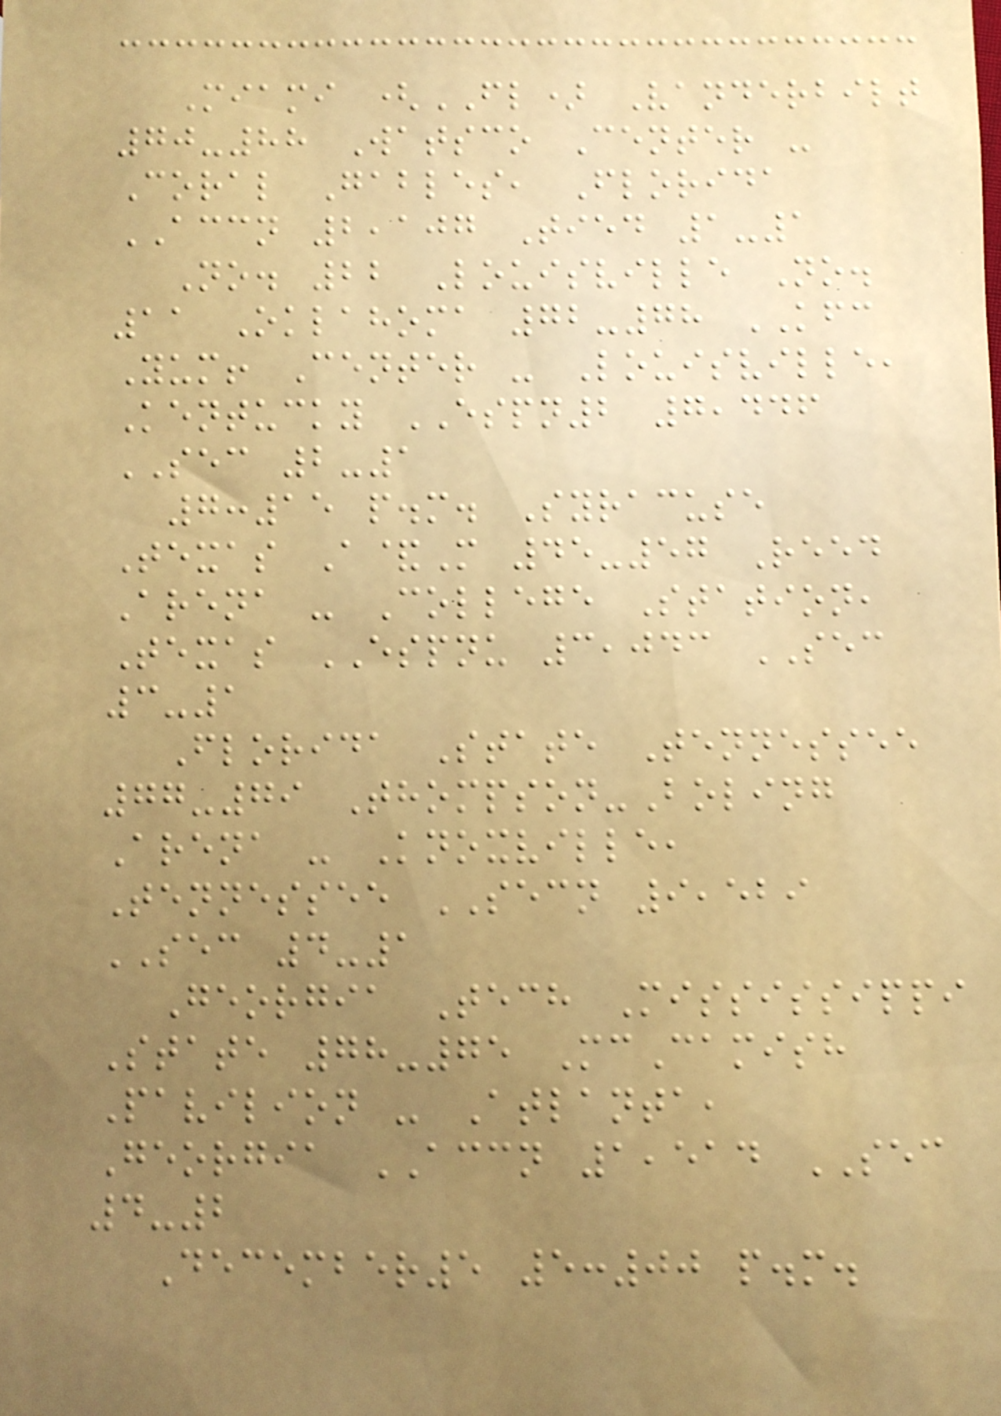Miami (FL) Vanderbilt
70-88 Watsco Center -
Coral Gables, Florida
ACCN 2,107 Tied 1-1
No. 22 Louisville No.
11 Oklahoma 72-78 KFC
Yum! Center - Louisville,
Kentucky ESPN2 7,446
SEC 2-1
7:15 p.m. Syracuse
Texas A&M 45-57 Reed
Arena - College Station,
Texas ESPNU 3,043 SEC
3-1
Florida State Tennessee
77-79 Thompson-Boling
Arena - Knoxville,
Tennessee SECN 9,529
SEC 4-1
Georgia Tech Mississippi
State 78-75 McCamish
Pavilion - Atlanta,
Georgia ACCN 1,514 SEC
4-2
December5 5:00 p.m.
